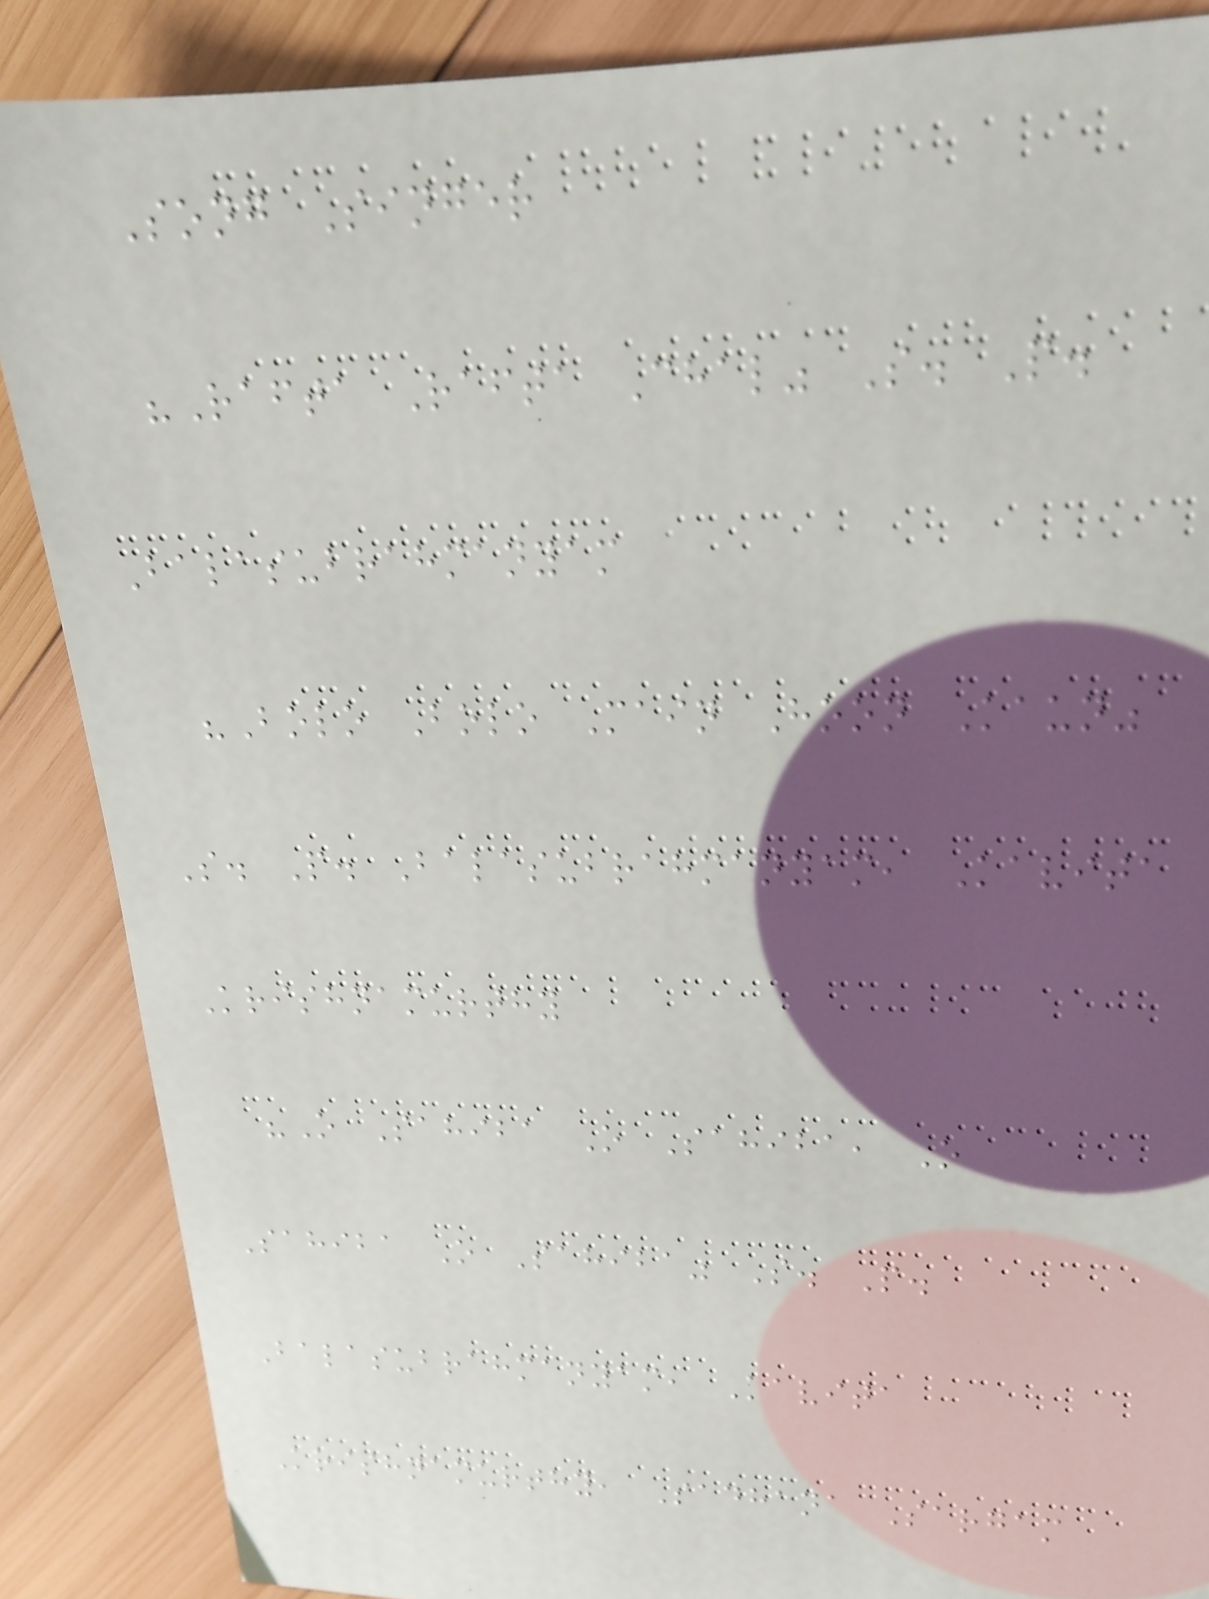Song Singer
"Rafta Rafta Chal" S. P.
Balasubrahmanyam
"Bolo Bolo Main Hoon Kaun"
S. P. Balasubrahmanyam, Kavita
Krishnamurthy
"O Sahiba O Sahiba, O
Sahiba O Sahiba" S. P.
Balasubrahmanyam, Kavita
Krishnamurthy, Sadhana Sargam
